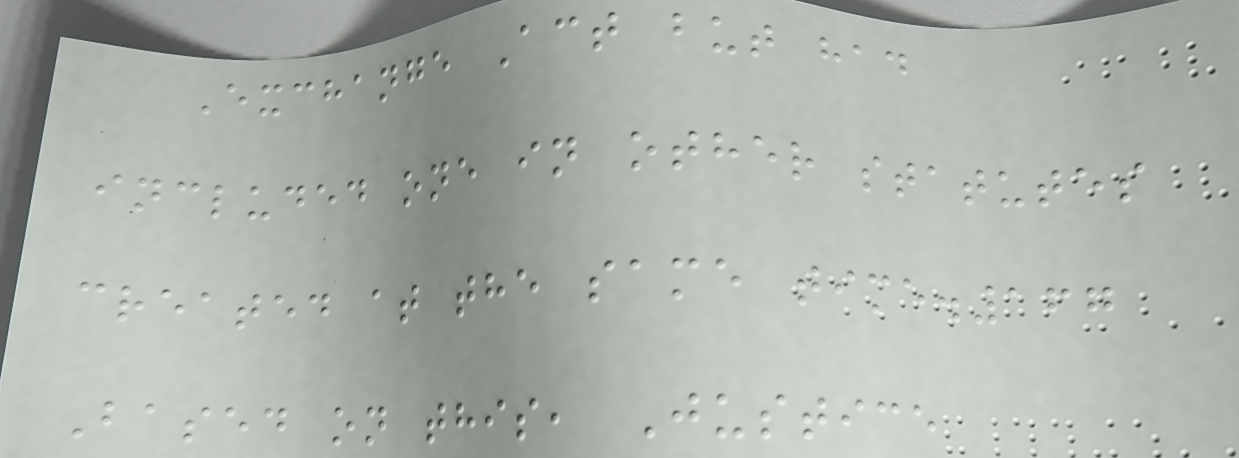Exchange Act but had
included one in other statutes
created at the same time.167
Based on this, Justice
